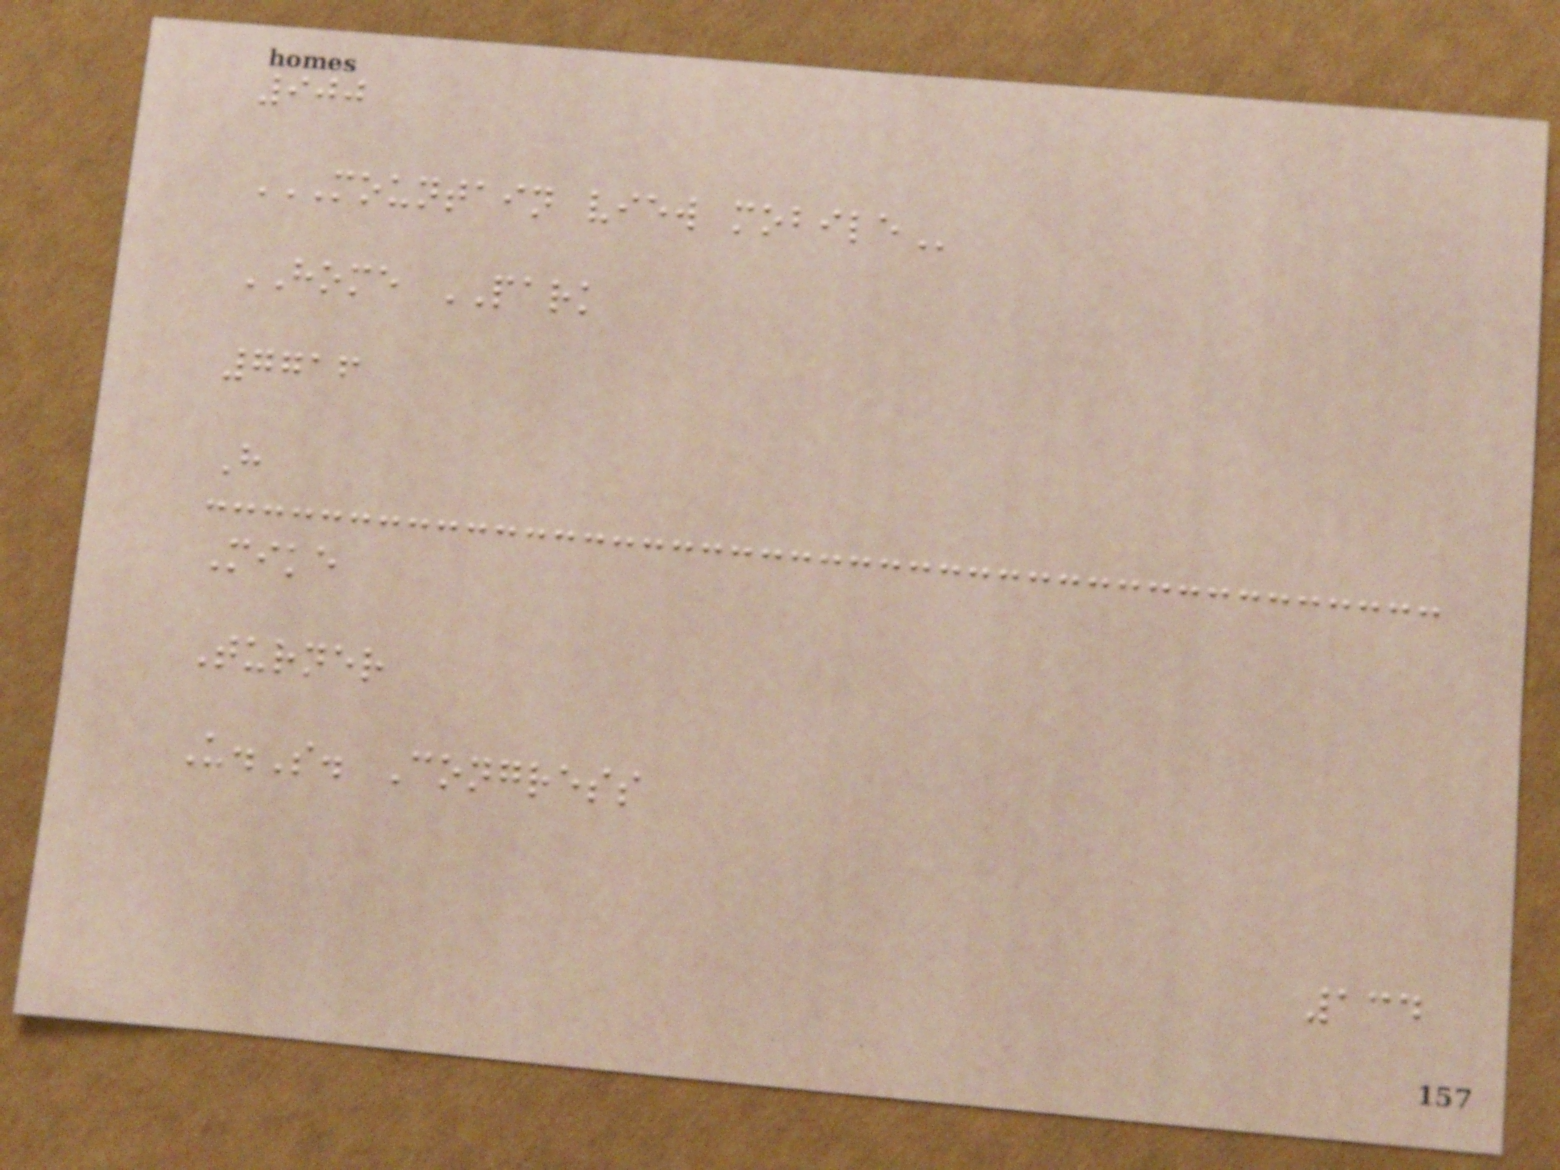900
MOUNTAIN VIEW MOBILE
HOME PARK
7716
H
Mike
Turner
U.S. Congress
134
